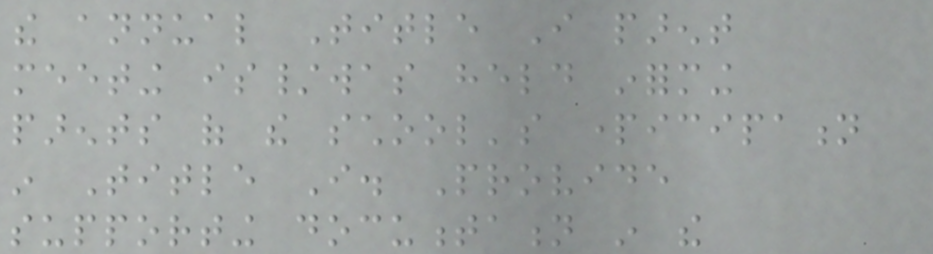the annual Title I parent
meeting is/was held informing
parents of the school's participation
in Title I. Provide
supporting documentation in the
